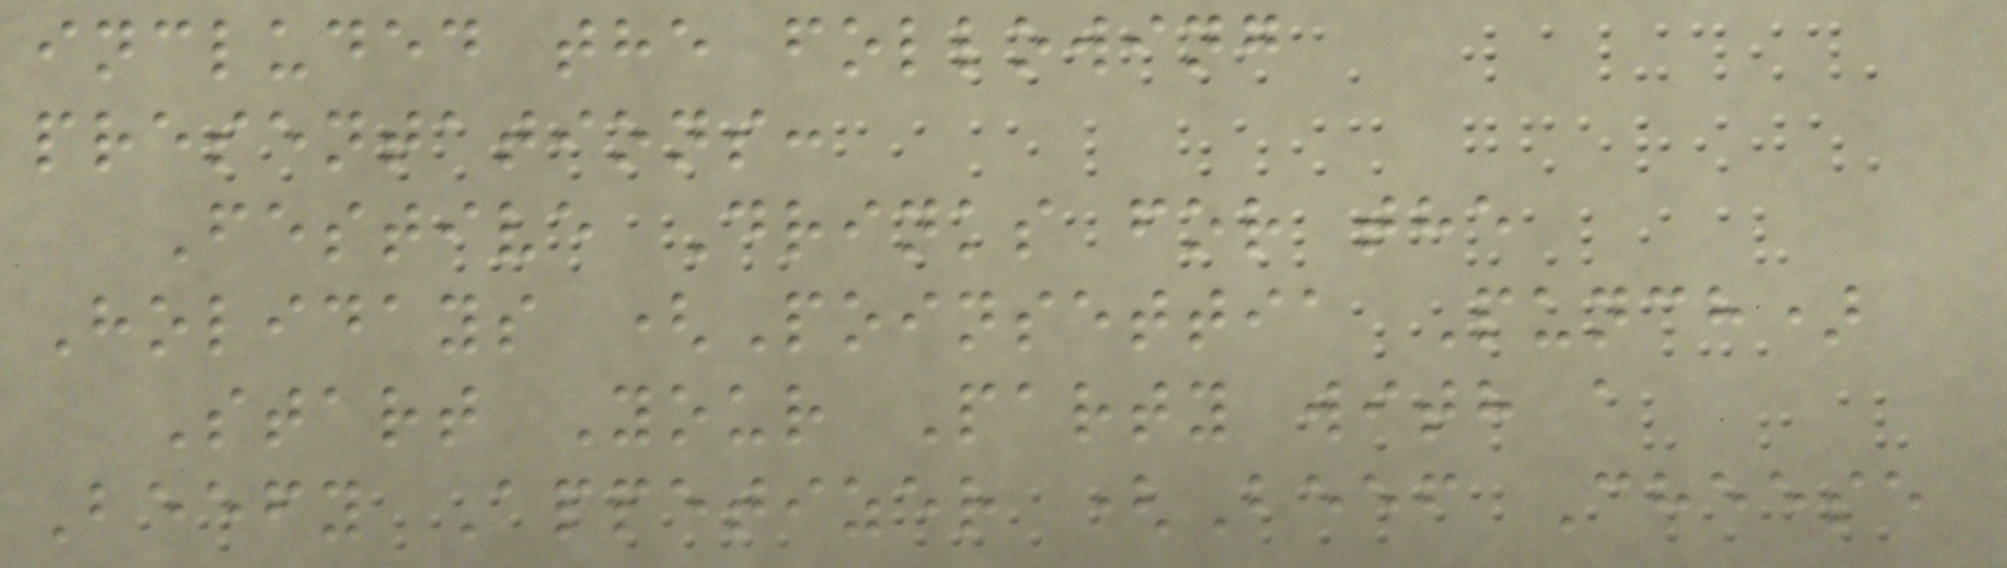included the following
presentations:
Festive Drinks for the
Holidays (Poinsettia Punch)
Start Your Party with a
Beefy Appetizer (Beef Cheese
